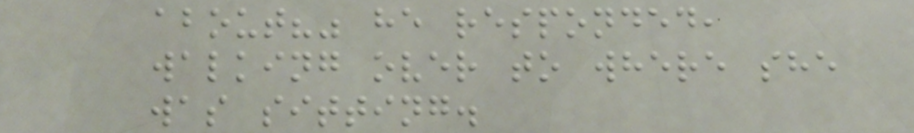about?" he responded,
walking over to where she
was sitting.
